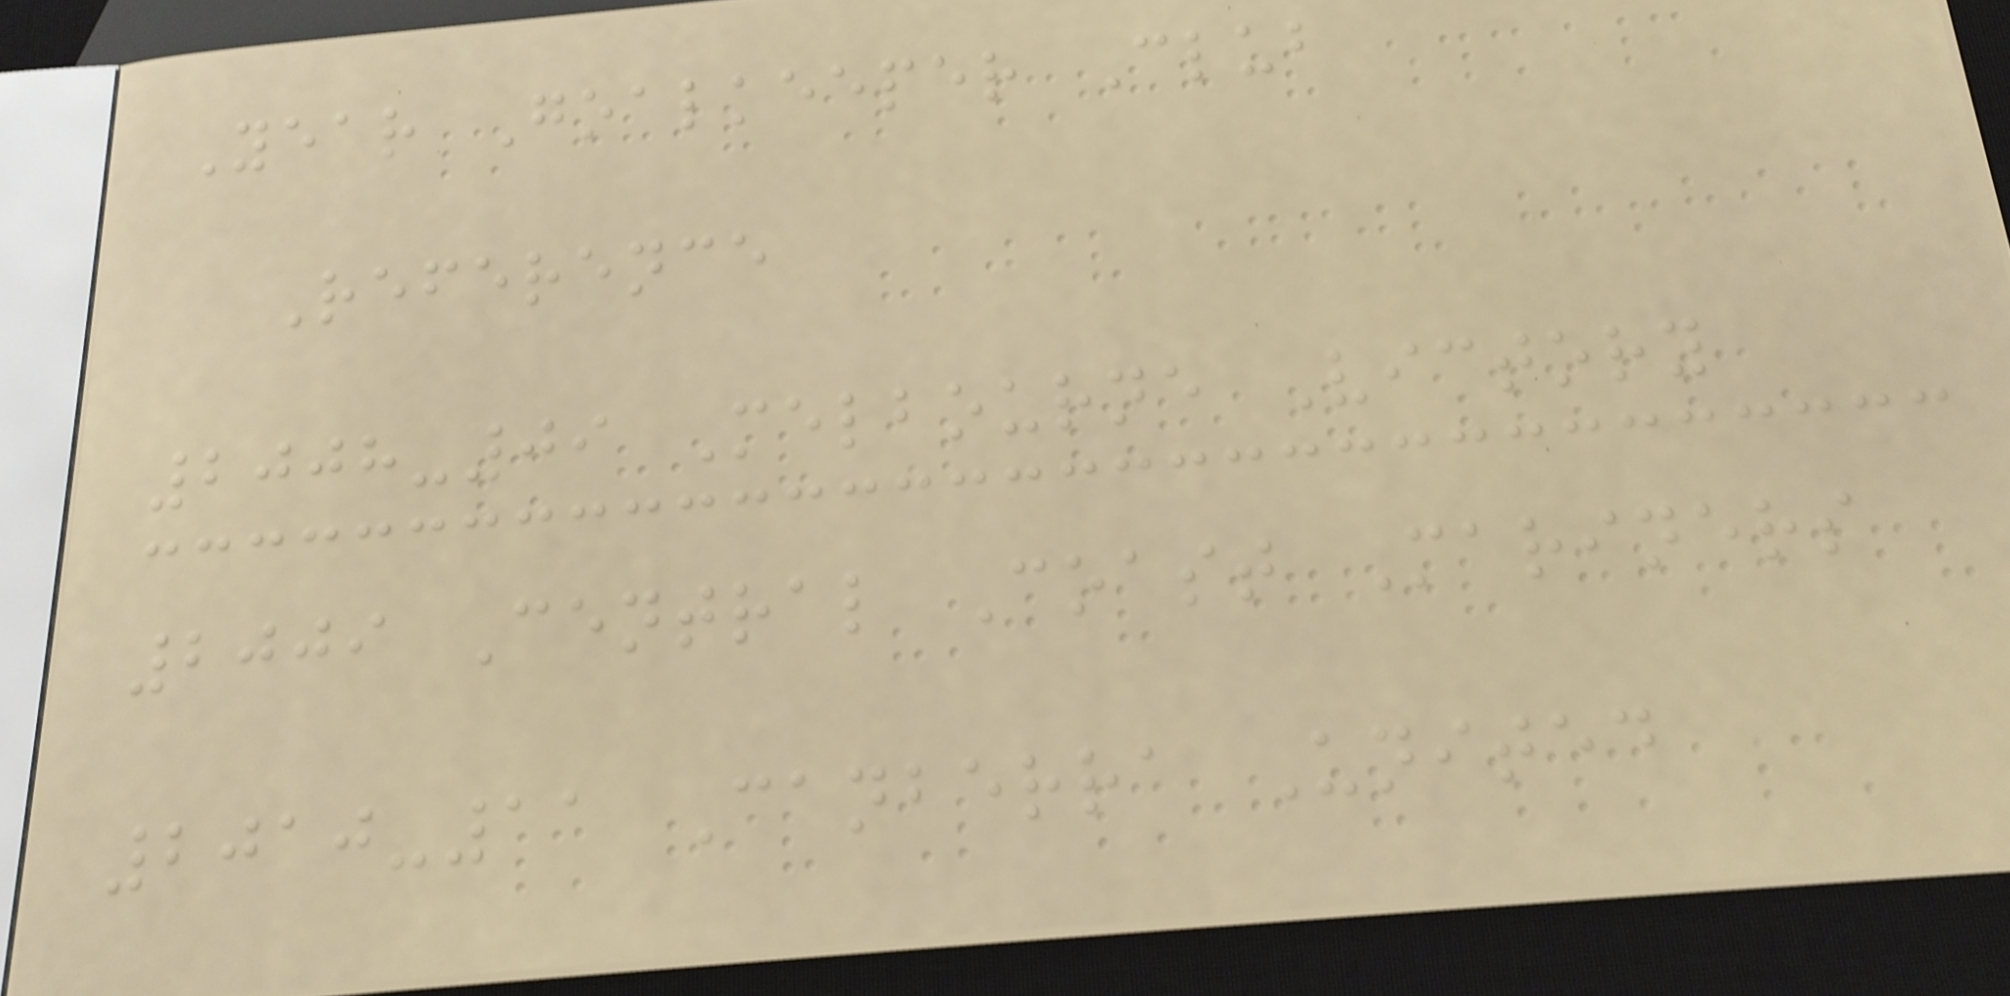Year Goalkeeper Club
Reference
2008-09 Melbourne Victory
2009 Central Coast Mariners
2010-11 Canberra United
